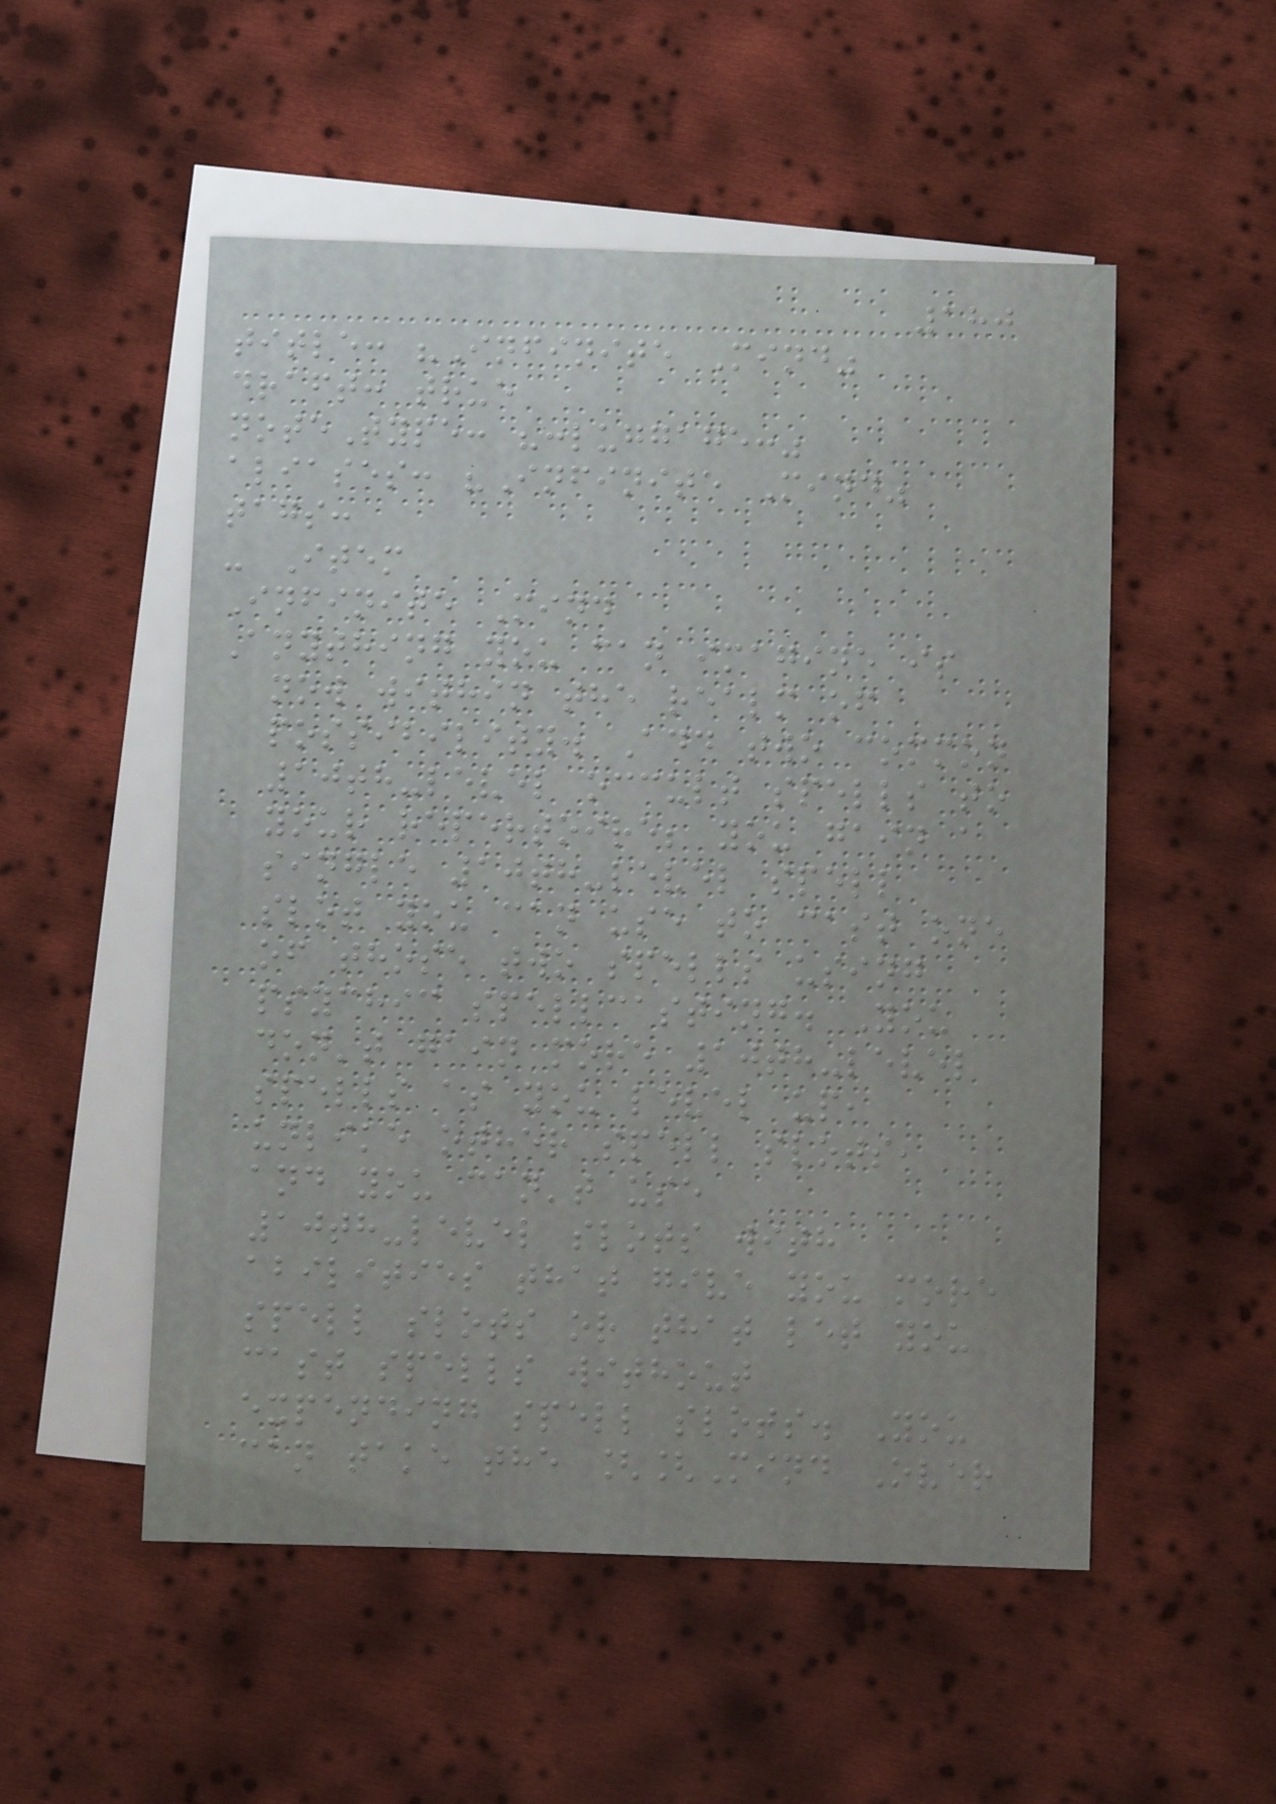180
title: "Infinite Mind"
draft: true
noteType: ":luggage:"
aliases: "Infinite Mind"
tags:
- Item
Infinite Mind
Anything you can imagine is
now within the realm of
possibility. Add two common
10th-level occult spells to
your repertoire; you gain a
single 10th-level spell
slot you can use to cast one
of those two spells using
psychic spellcasting. You
don't gain more 10th-level
spells as you level up,
unlike other spell slots,
and you can't use
10th-level slots with
abilities that give you more
spell slots or that let you
cast spells without
expending spell slots. You
can take the [[Mind Over
